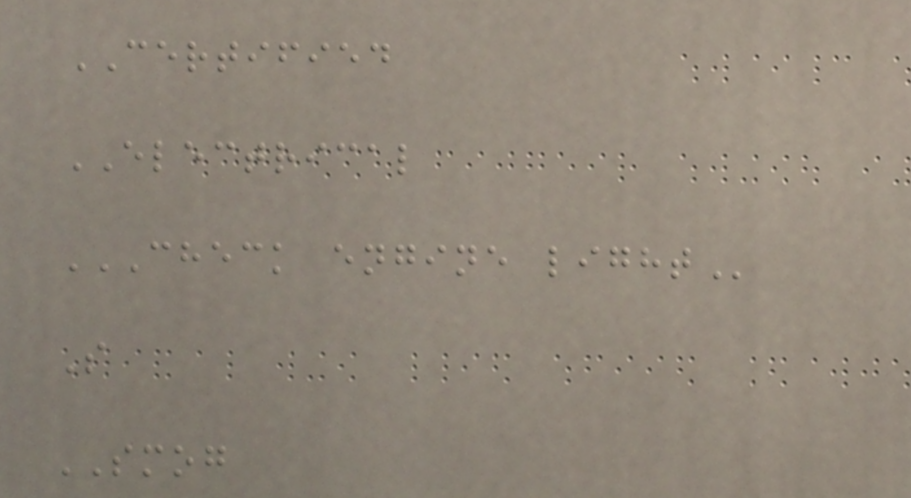CERTIFIED
ELECTRICAL
CHECK ENGINE LIGHT
S
SMOG
